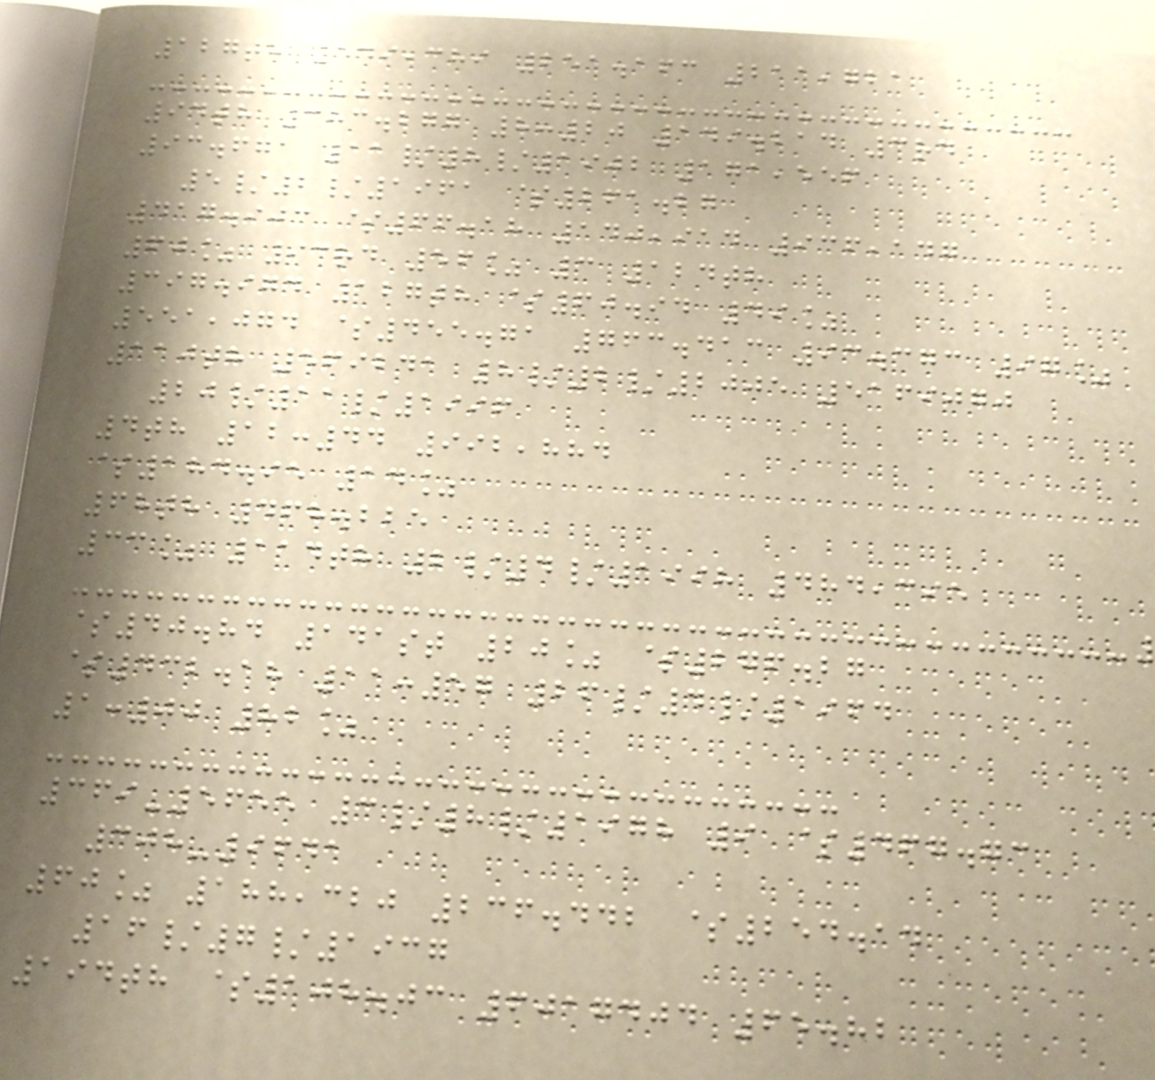127th 549,389 251.163 211,721
94th 383.277 8:20 149.214 3rd
93.671 11/8/1902 171,556
5/2/1961 $261.27
417.903 $66.18 140,914 936,147
60% 93rd 56% 3 124th
397.974 127th $60.94 49%
551,074 $455.71 763.413 93.373 97%
110th 569241 8/2/2005 5169070
20/11/1996
4th 12:44 992,884
$184.95 14%
68th 468.225
33% 114th 2/4/1998 484,395
$40.84 141st 20% $276.27
$432.18 11:57 26/4/1964
1:00 82%
369-5655 3/8/1978 9 $467.73
308-9641
60% 188,320 236.442 $254.14
16/7/1937
194th $108.03 6017404 65.82
